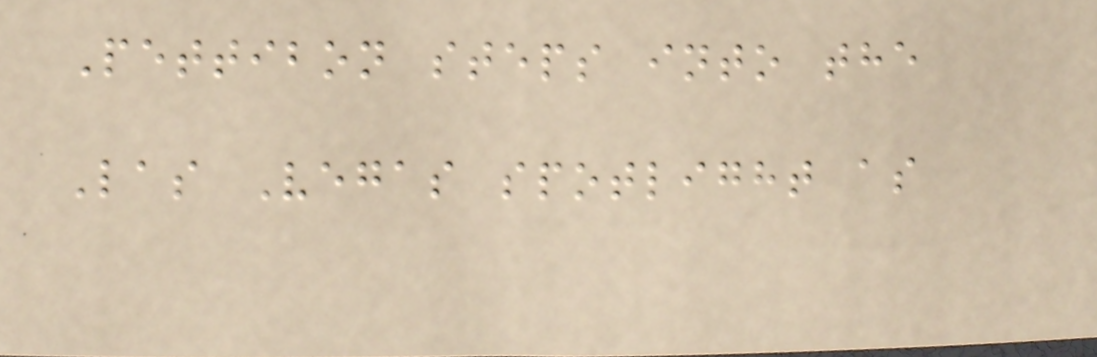Pettibon steps into the
Las Vegas spotlight as
